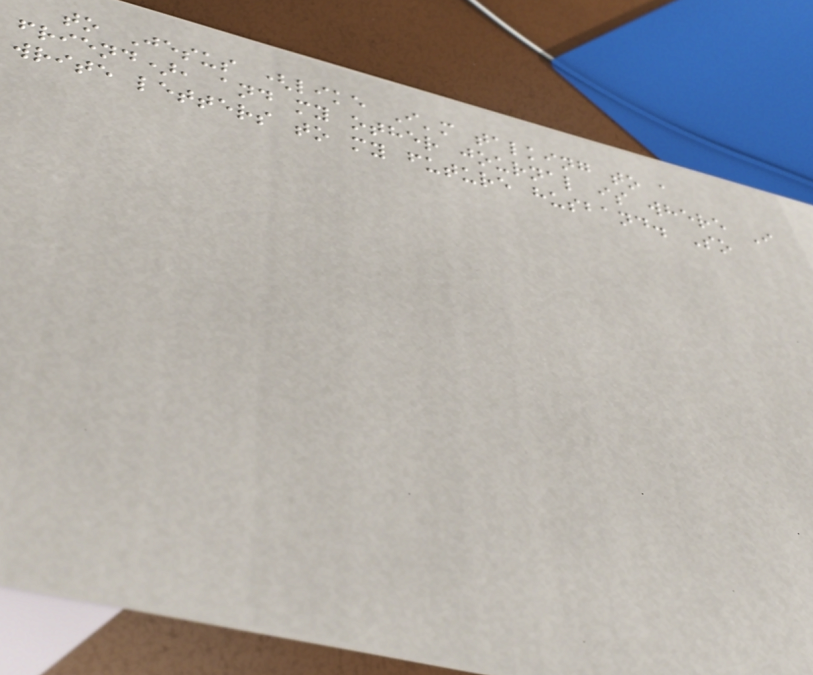to Jesus (like I'm talking to a
friend), and my other journal is where I
write letters to my future husband. So
